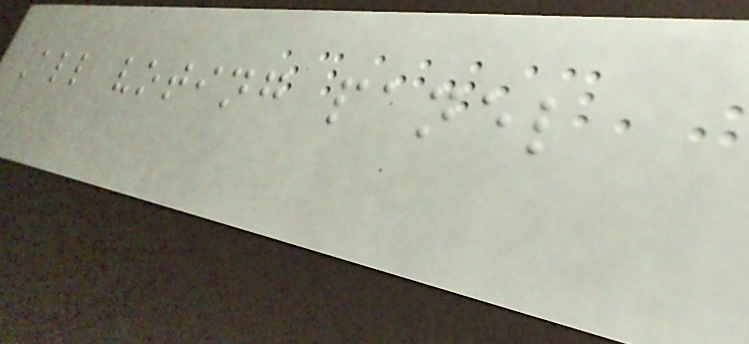All voting panel
